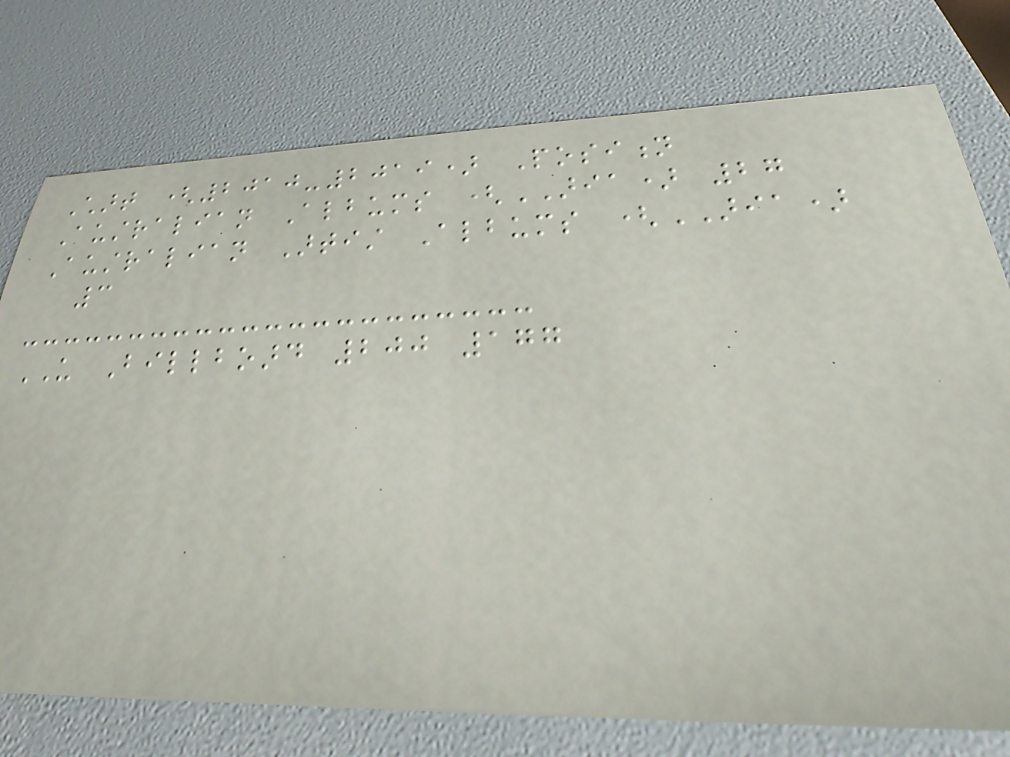Chart (2010-2019) Position
Australian Albums (ARIA) 27
Australian Artist Albums (ARIA)
3
US Billboard 200 177
